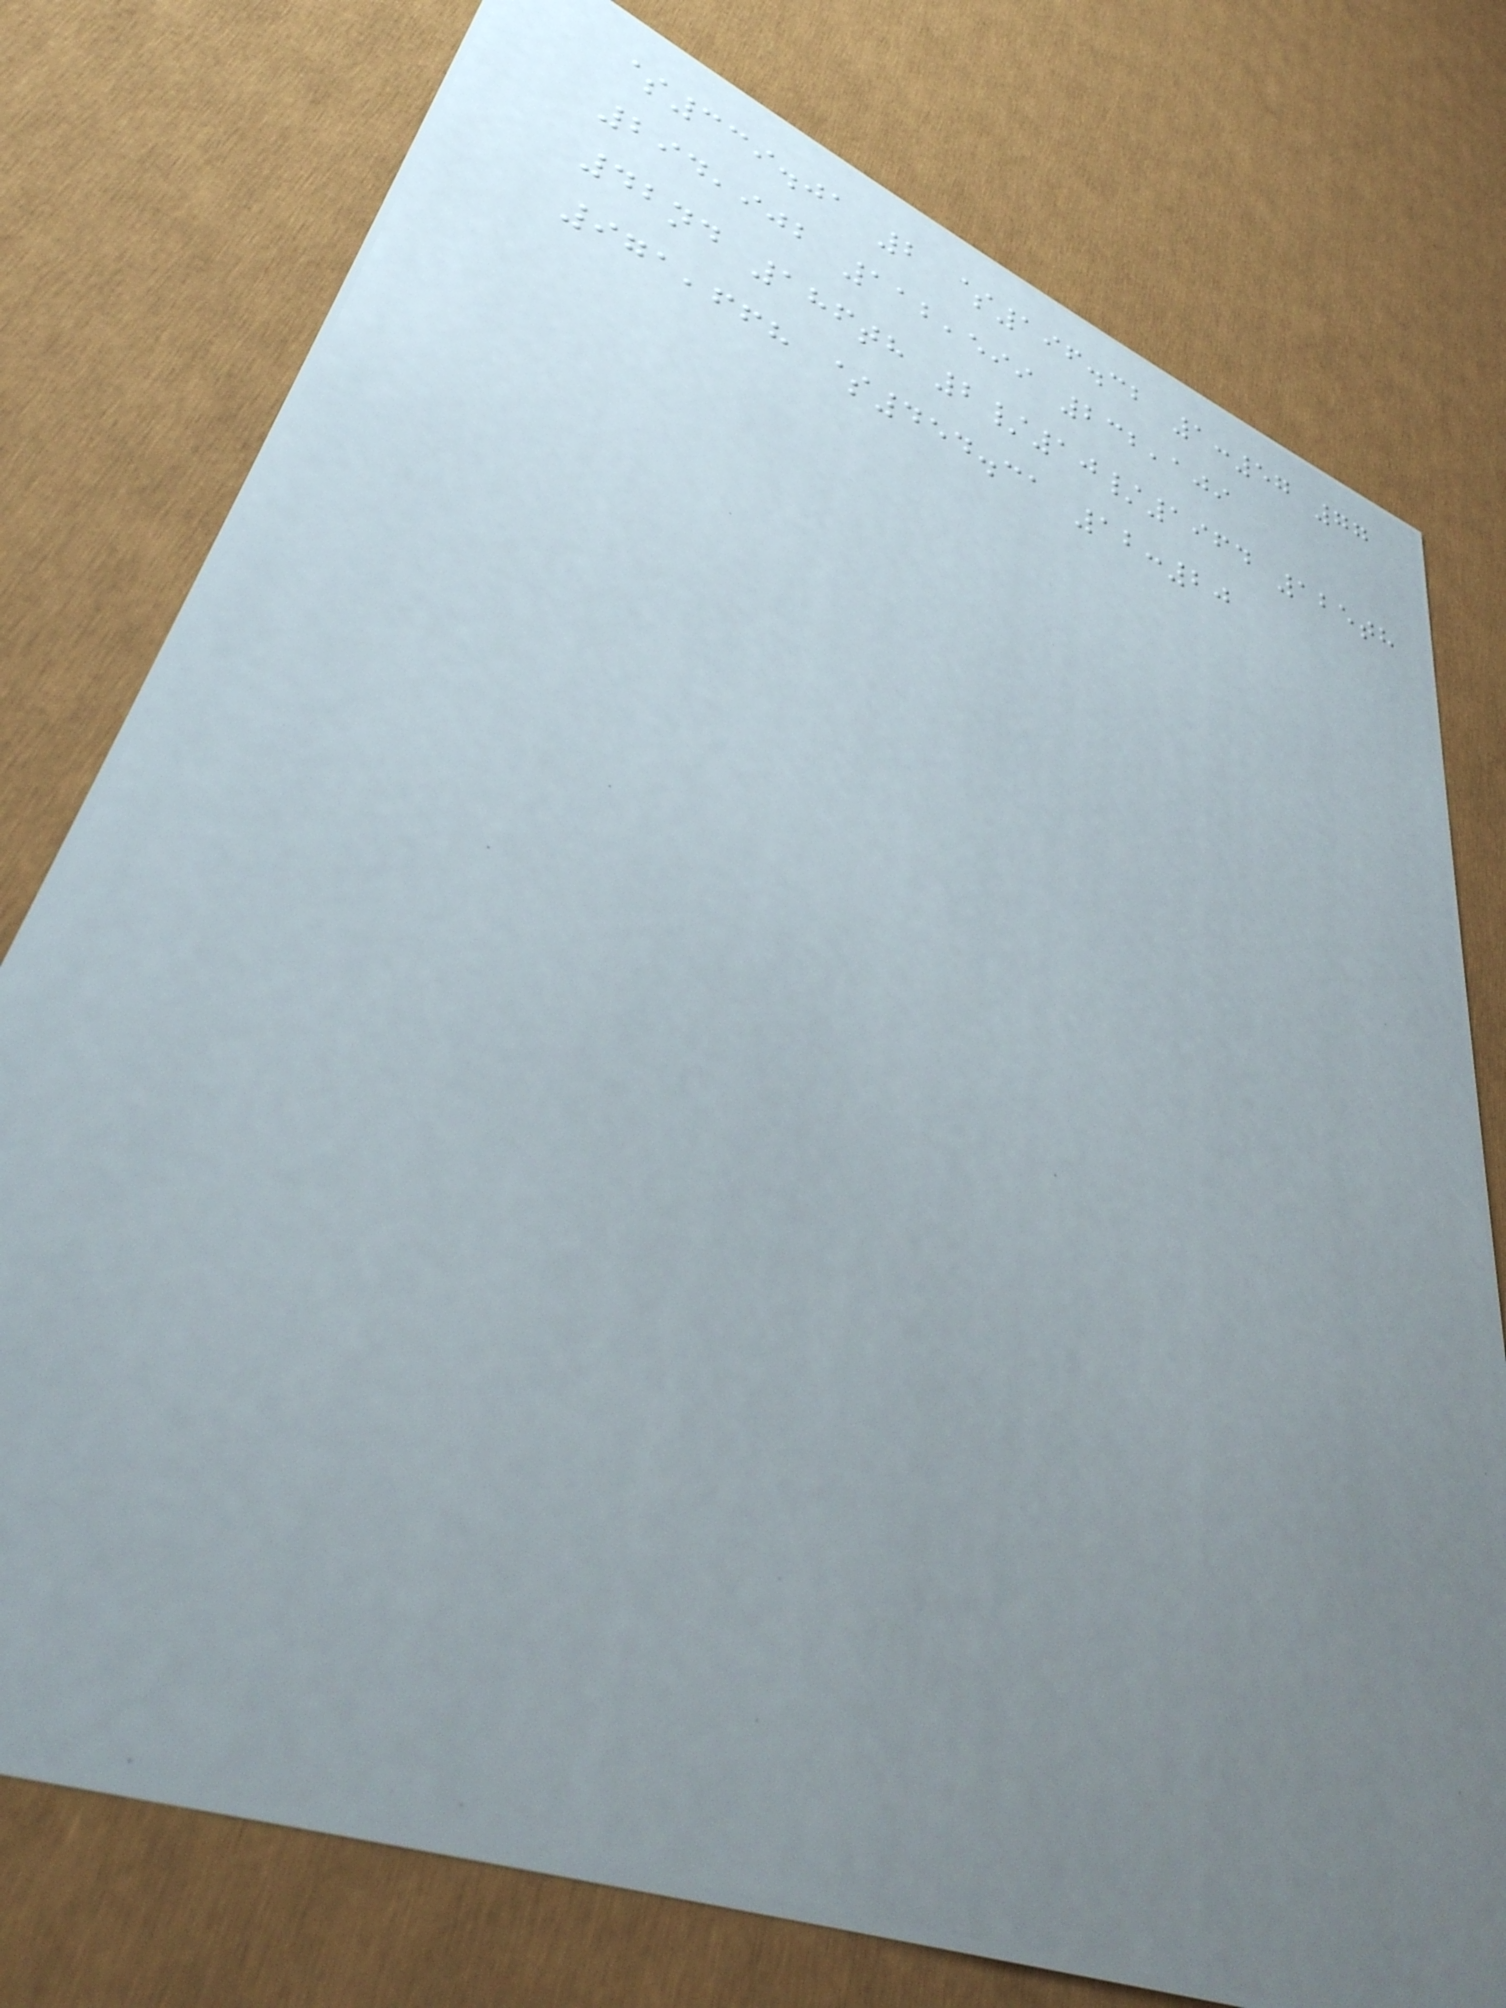$339.01 2 $196.32 1:57 77
294,902 112,599 232,109
42nd 186th 2/10/1964 125th
971,668 $454.31 12:20
